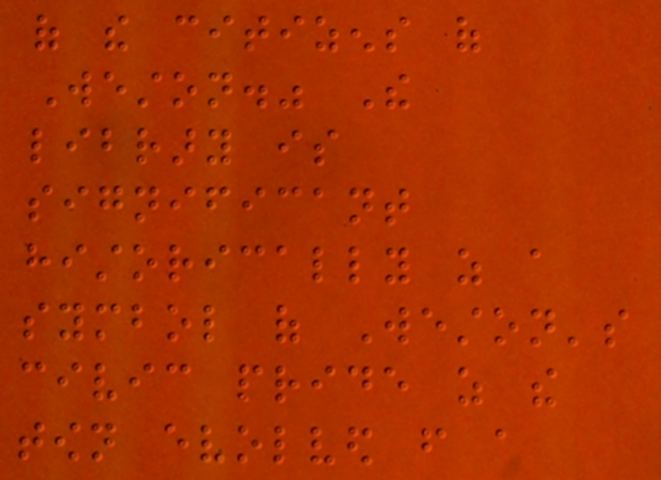of the citizens of
Weston." The
library is
significant
historically as a
symbol of Weston's
civic pride as the
town evolved from a
